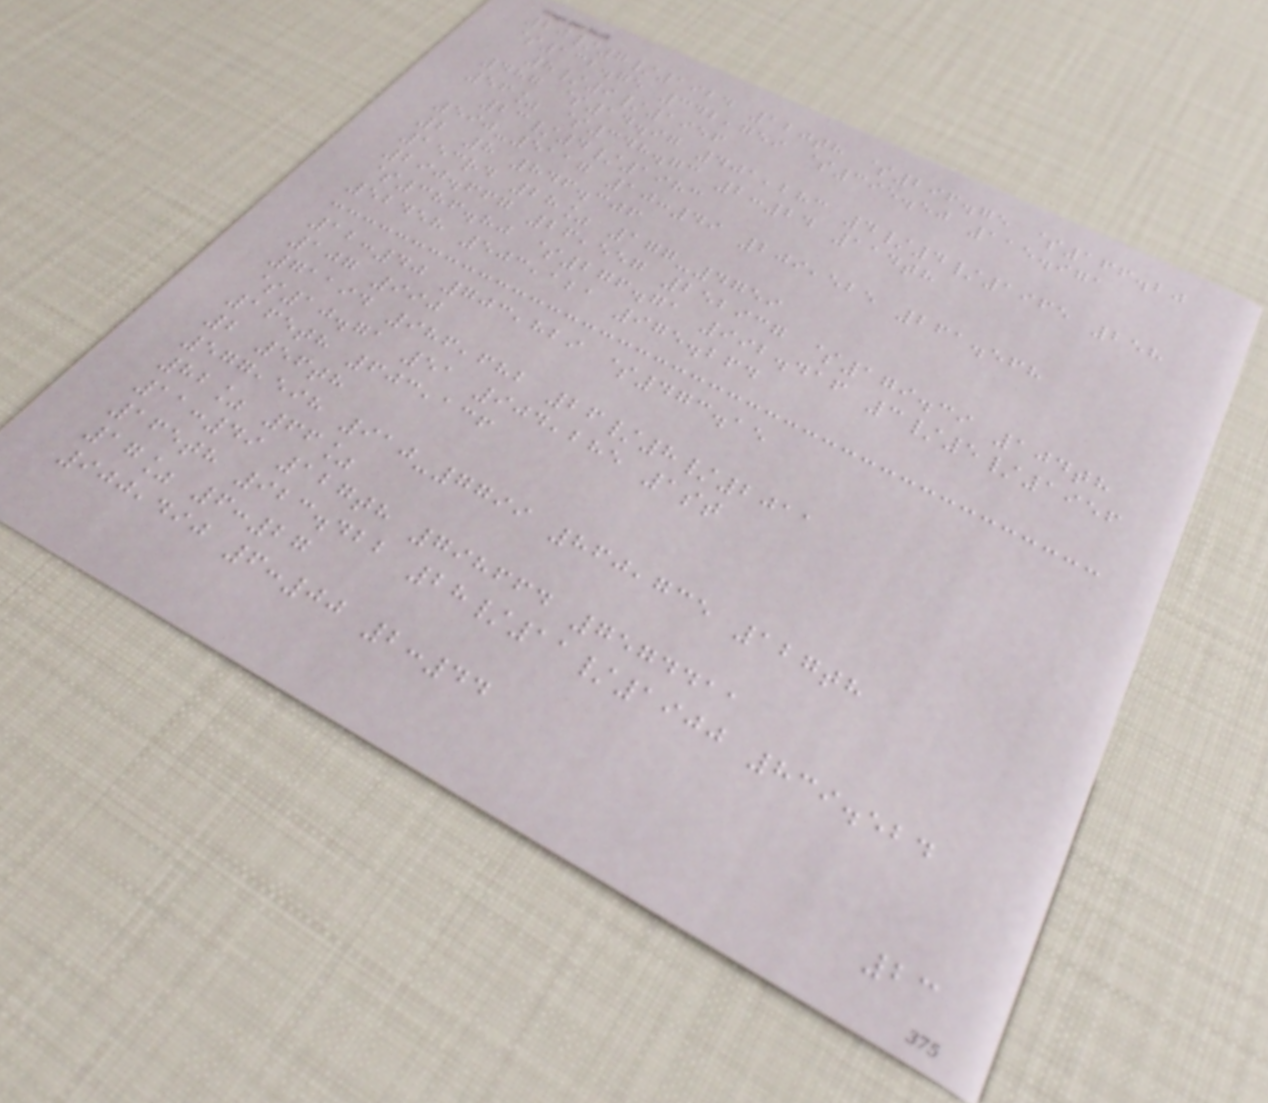20/7/1924 120th $296.75 $166.20
$132.75 342,759 $395.50 115.971
8/9/1956
487 $14.97 401,283 4/4/1965 258
56% $348.73 2:24 114th
23/4/1983
590-5117 10:49 209,525 261.568
2 8 846.306
153rd 28% 177-4759
290.667 26,557 252937 $179.39 104th
$386.80 $276.71 992.416 3/5/1956
52458 503,121 975.264
12:40 703,829 $473.15
107 990
71194 986,682 26/8/2011
$10.71 51 904,285 1st
165th 603,136
2 56th
577,598 910-7799 860,735 127th
82% 66%
11:49 127th 798664 7574411
165th 923.422 28/11/1900 839.524
17% 6:27
900,490 6:00 2:44
23
